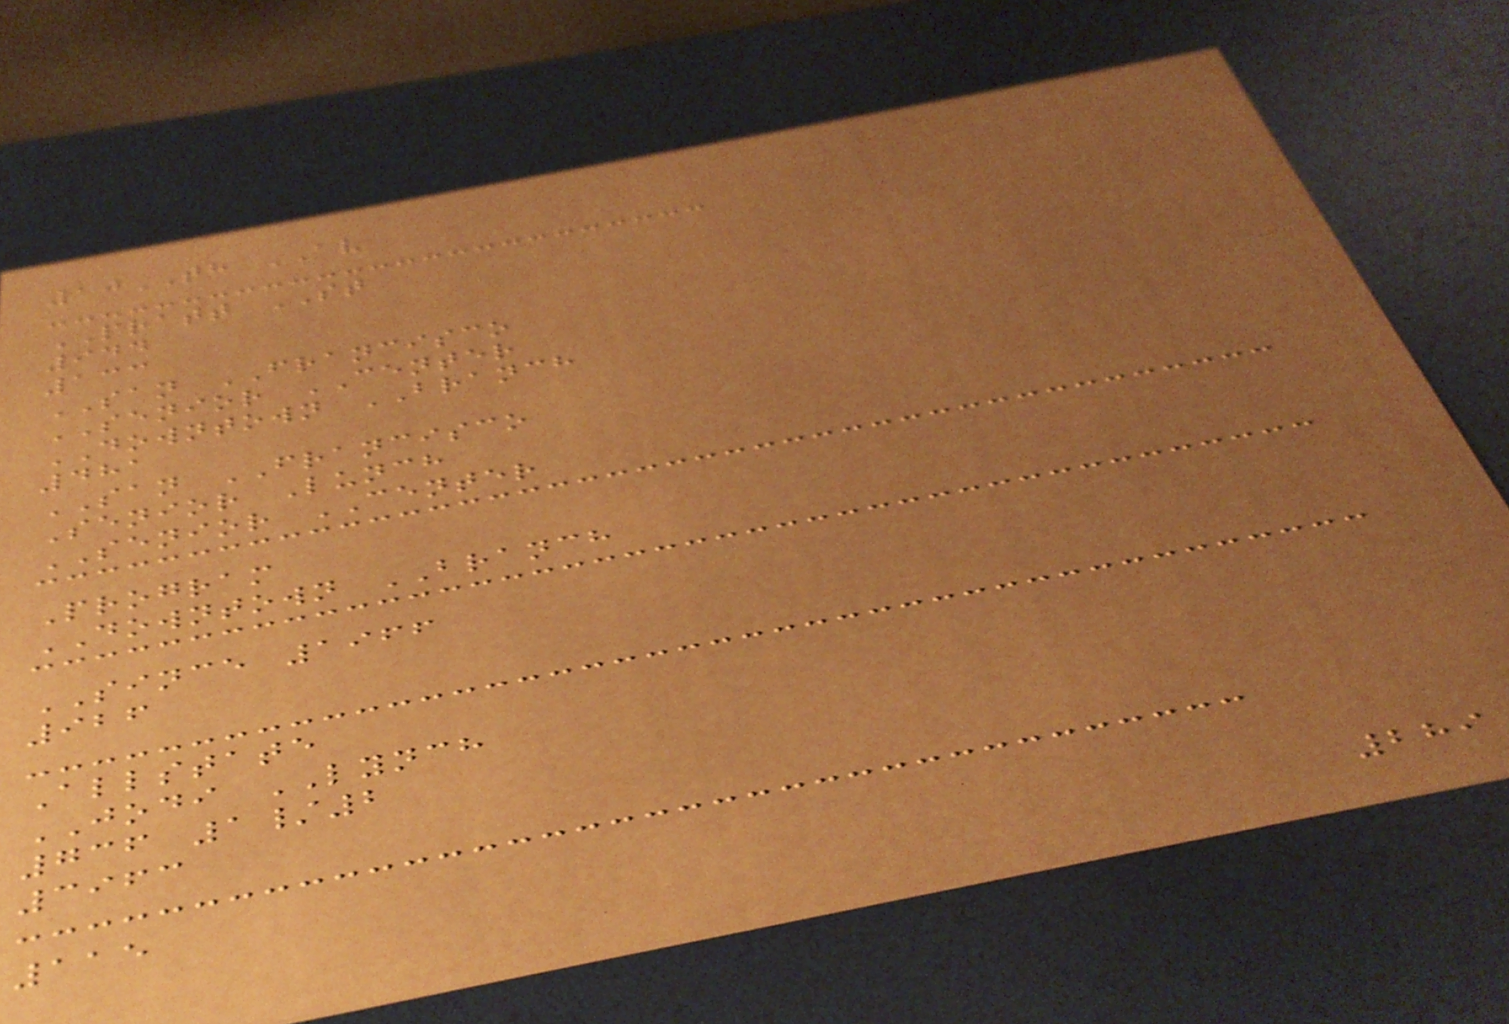10TH AV
PRATT ST
944
133
SAN FRANCISCO
SENIOR CENTER
DOWNTOWN BRANCH
481
SAN FRANCISCO
Senior Lunch
SENIOR CENTER
Program
DOWNTOWN BRANCH
SINCE 1966
926
Allstate
JODI LYNCH
736 1/2
3963
115
289
